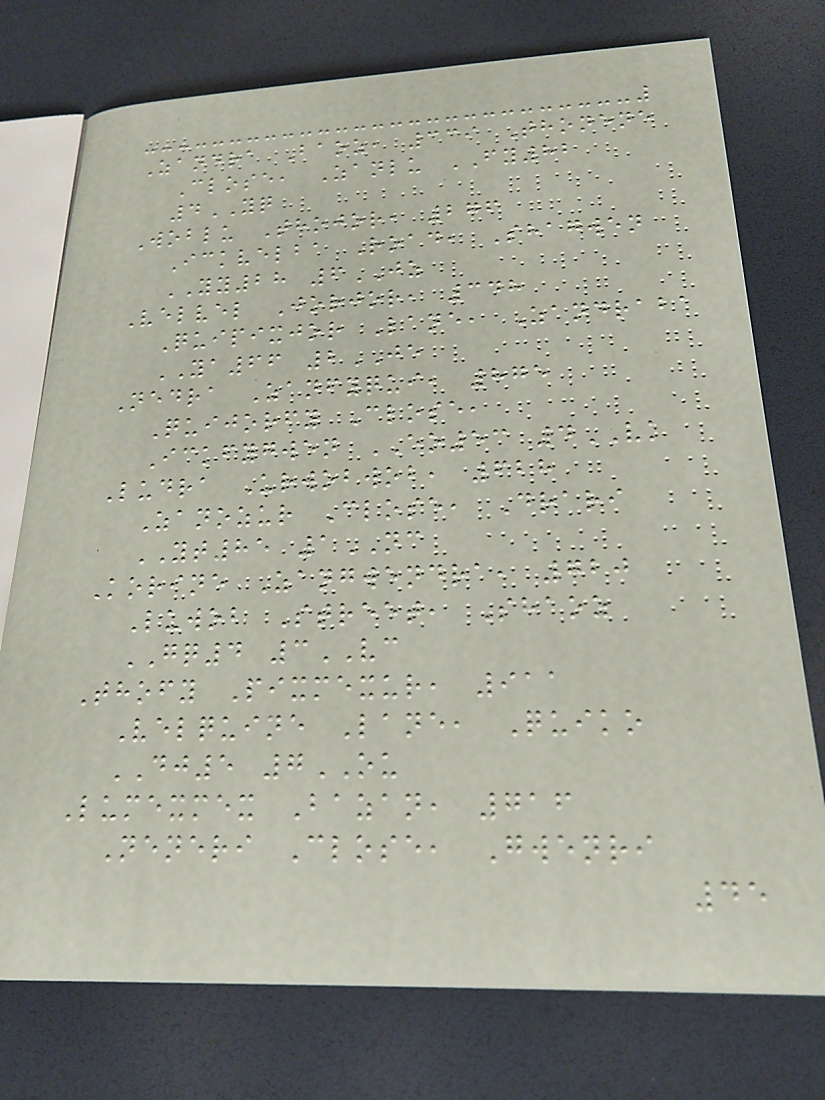Zandra Baoz, 339 Thonene
Close, Zanlu FY82
4YQ
Woblu Thojor, 276
Ickvelba Road, Shagwen
YY28 6JZ
Velvel Jorjor, 348
Quipixjor Lane, Zandraba
YA66 2JE
Nedra Zanfyqui, 875
Quijorfy Close,
Ickfygwen EO53 4VK
Ludra Urwobwob, 628
Zanozur Close, Drari
YT85 1NC
Korine Zangwendra, 720
Luwob Street, Shaoz
GQ4 3VC
Thofy Pixmexur, 911
Velquine Lane, Quiko
DJ5 7OU
Lumexmex Bazan, 716
Neneri Close, Gwenri
45
